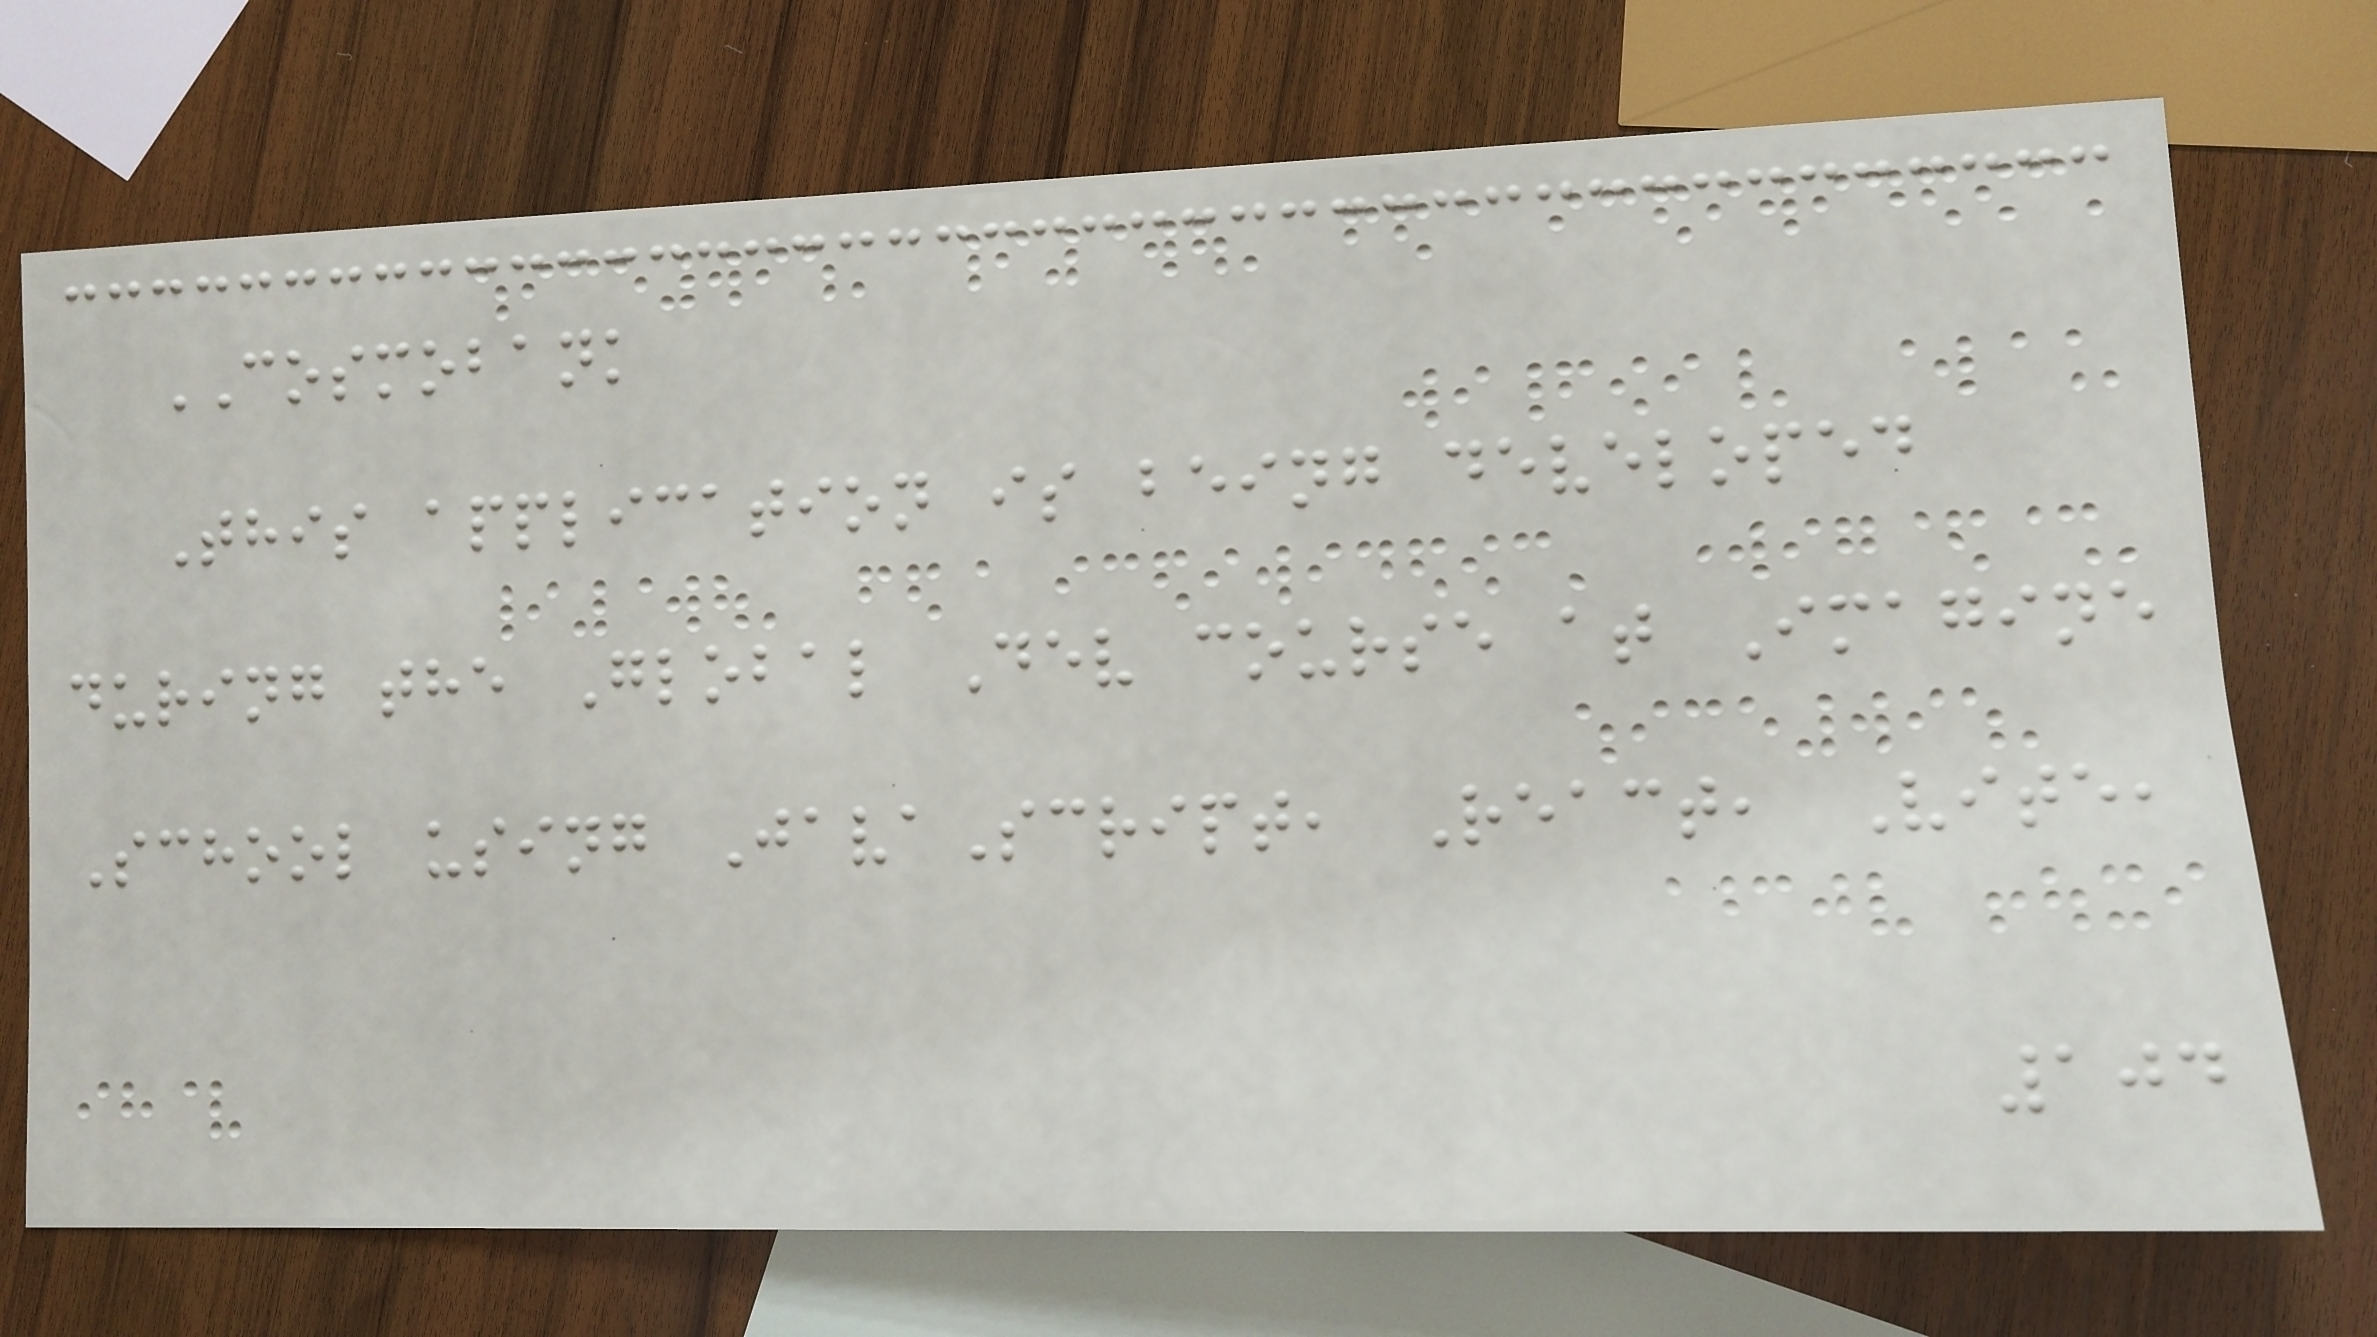COSMOBANK
This application is being developed
during the Global Dev course at Imagine
School using JavaScript, React, Vite,
104
